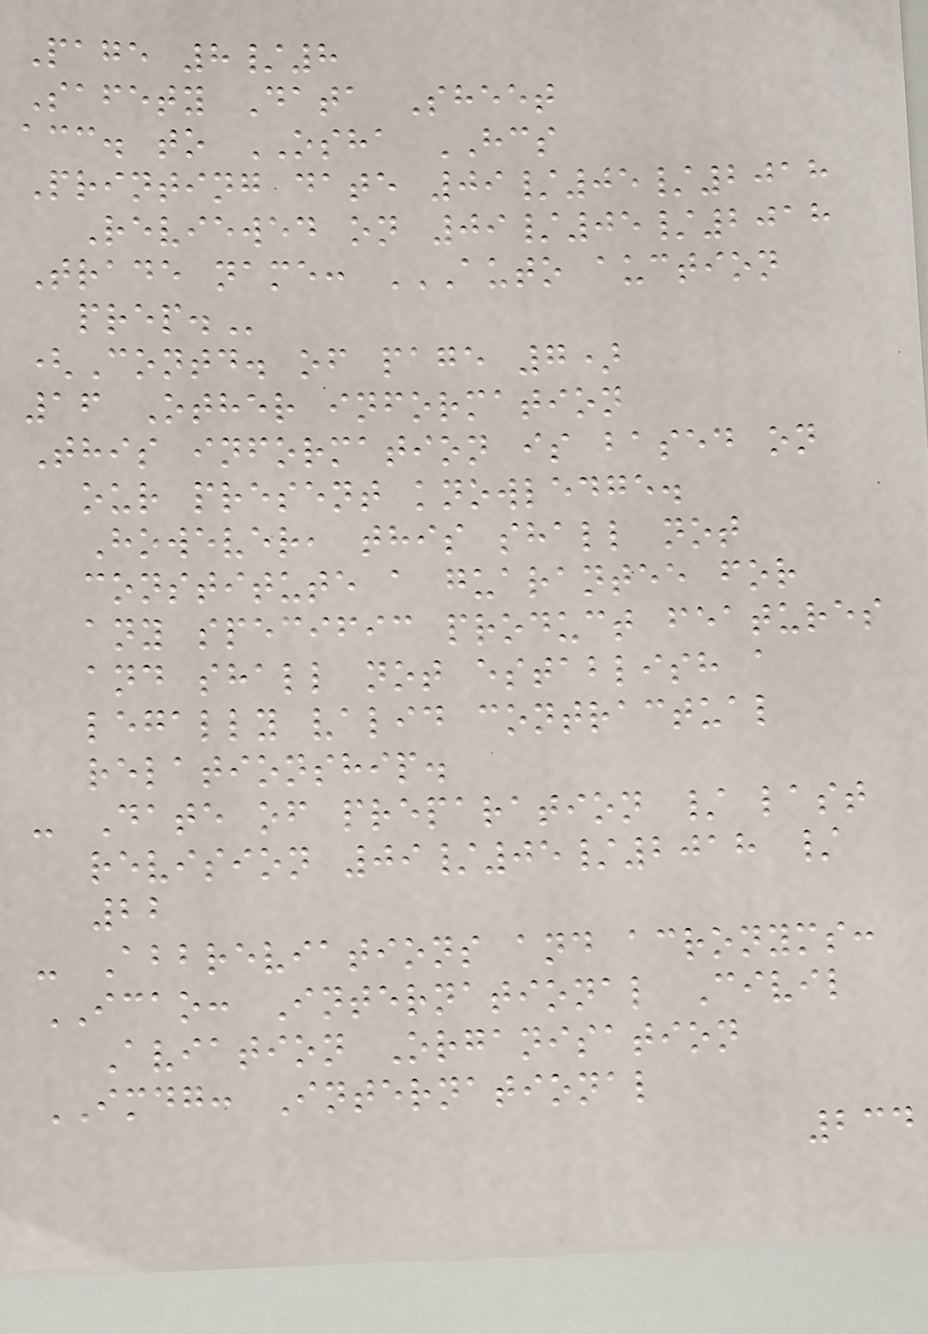Page 8/8
Safety Data Sheet
acc. to OSHA HCS
Printing date 09/05/2018
Reviewed on 09/05/2018
Trade name: AUTO AUCTION
PREP.
(Contd. of page 7)
16 Other information
This information is based on
our present knowledge.
However, this shall not
constitute a guarantee for
any specific product features
and shall not establish a
legally valid contractual
relationship.
- Date of preparation / last
revision 09/05/2018 /
22
- Abbreviations and acronyms:
ICAO: International Civil
Aviation Organisation
IMDG: International
234
